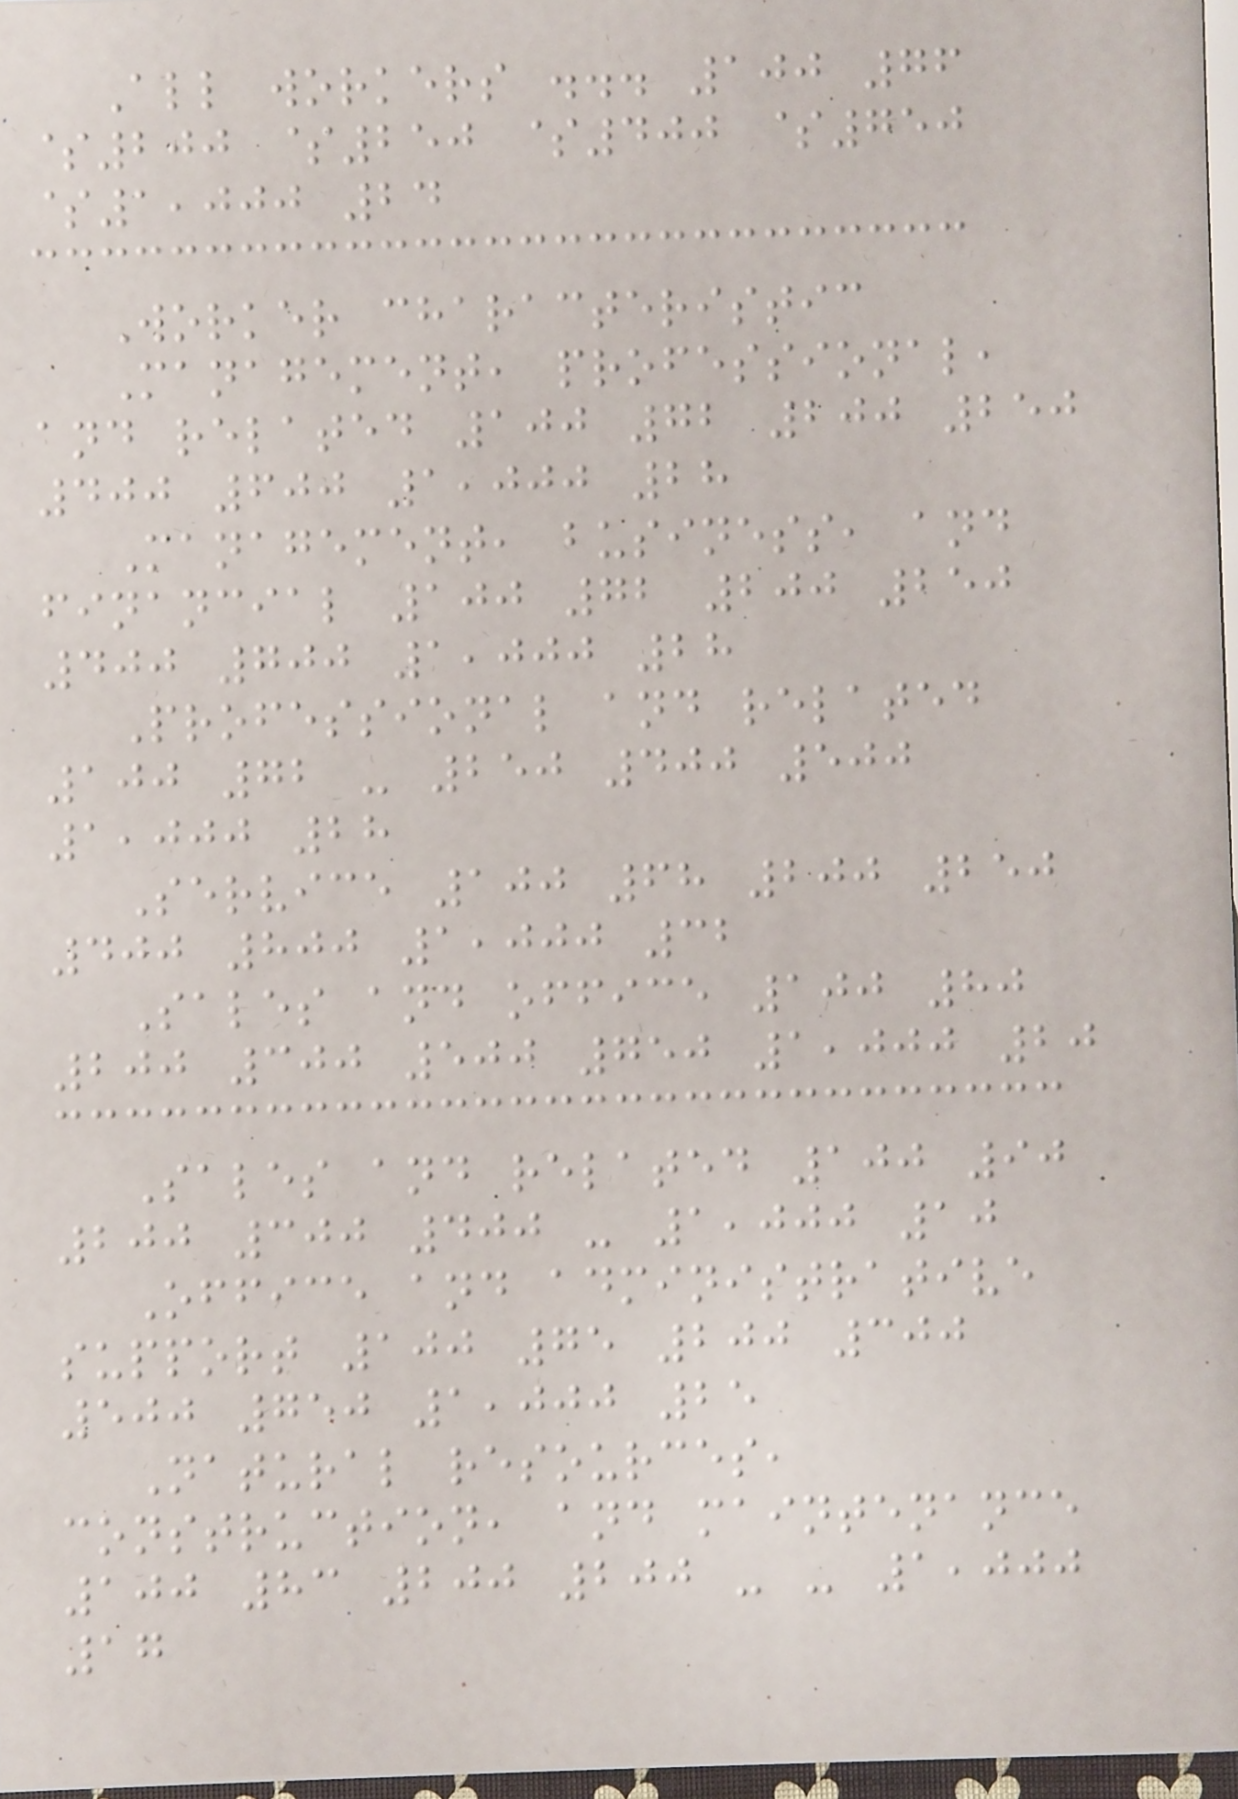All workers ... 100 76
$200 $250 $400 $750
$1,000 24
Worker characteristic
Management, professional,
and related 100 72 200 250
400 600 1,000 28
Management, business, and
financial 100 72 200 250
400 700 1,000 28
Professional and related
100 72 - 250 400 500
1,000 28
Service 100 68 200 250
400 800 1,000 32
Sales and office 100 80
200 300 500 750 1,000 20
Sales and related 100 90
200 300 400 - 1,000 10
Office and administrative
support 100 75 200 300
500 750 1,000 25
Natural resources,
construction, and maintenance
100 83 200 200 - - 1,000
17
